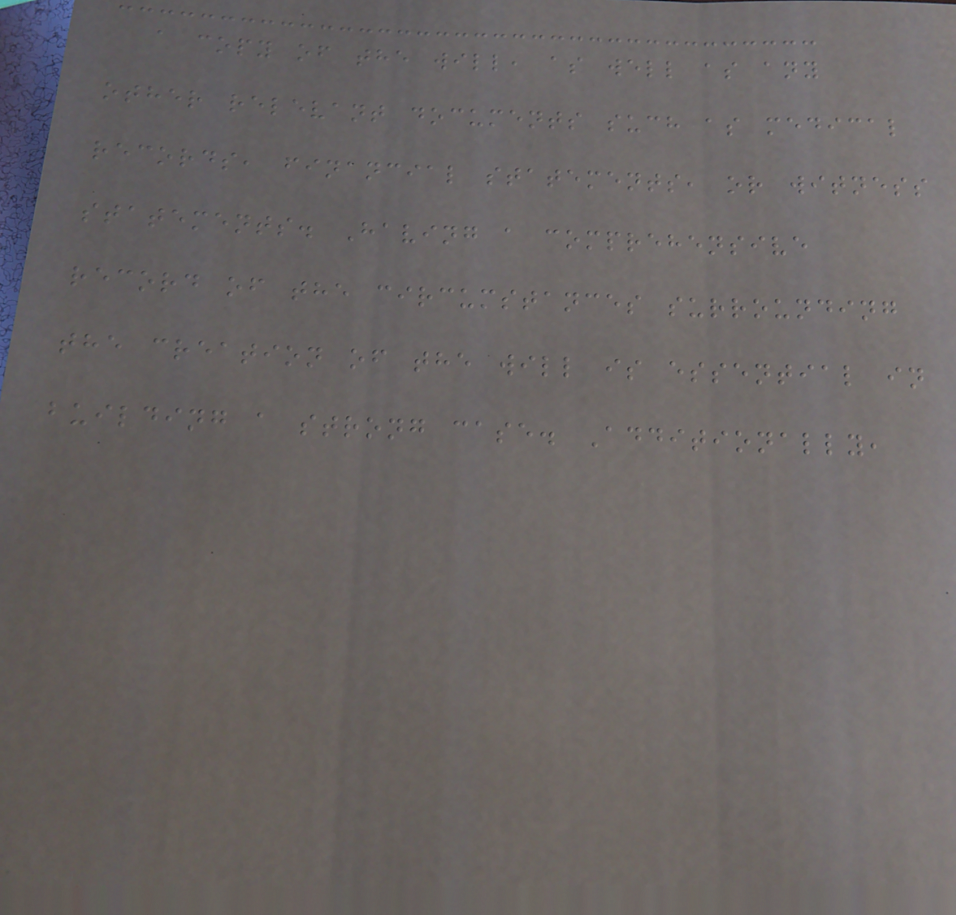a copy of the will, as well as any
other relevant documents such as medical
records, financial statements, or witness
statements. Having a comprehensive
record of the circumstances surrounding
the creation of the will is essential in
building a strong case. Additionally,
